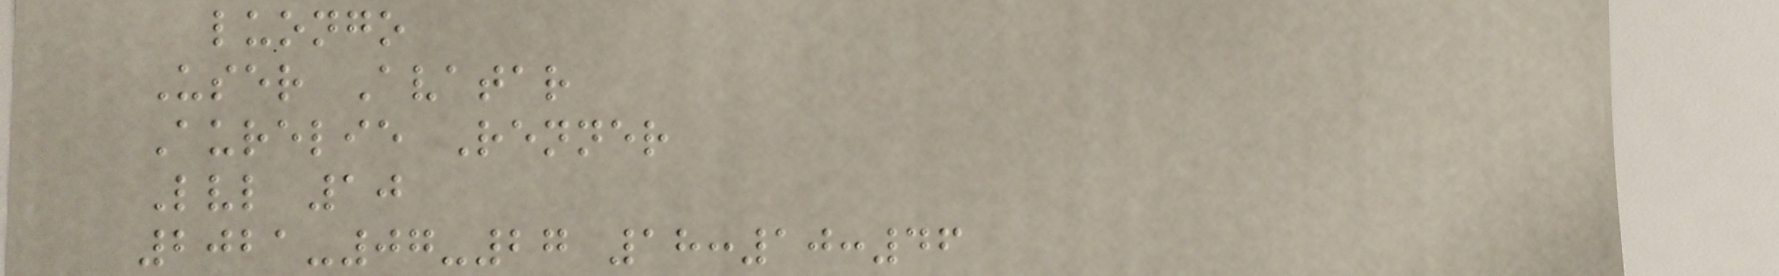luongo
User Avatar
Aurelie Renner
Lvl 10
2021-07-27 18:10:46
